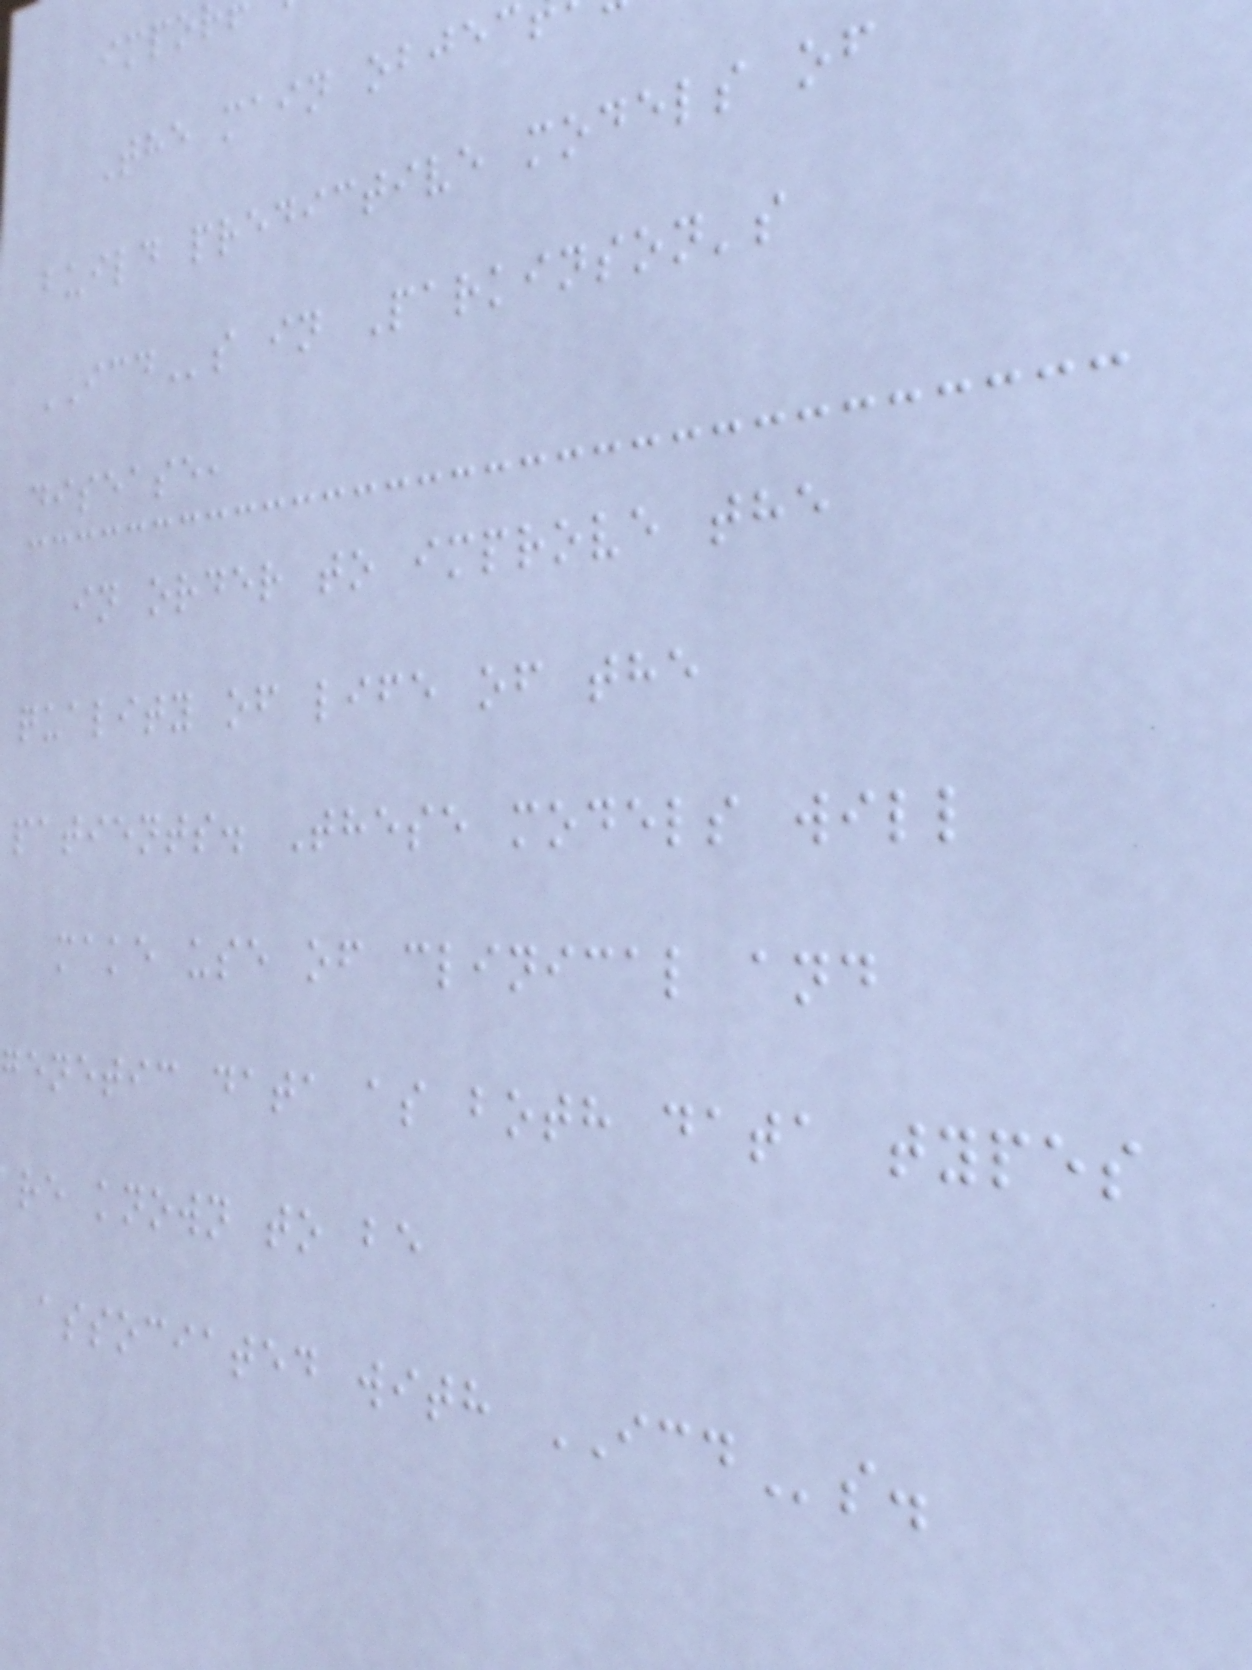impo
The main objec
build predictive models of
ICDs in Parkinson's
disease,
in order to improve the
quality of life of the
patients. These models will
make use of clinical and
genetic data as both data types
re known to be
associated with ICDs.
